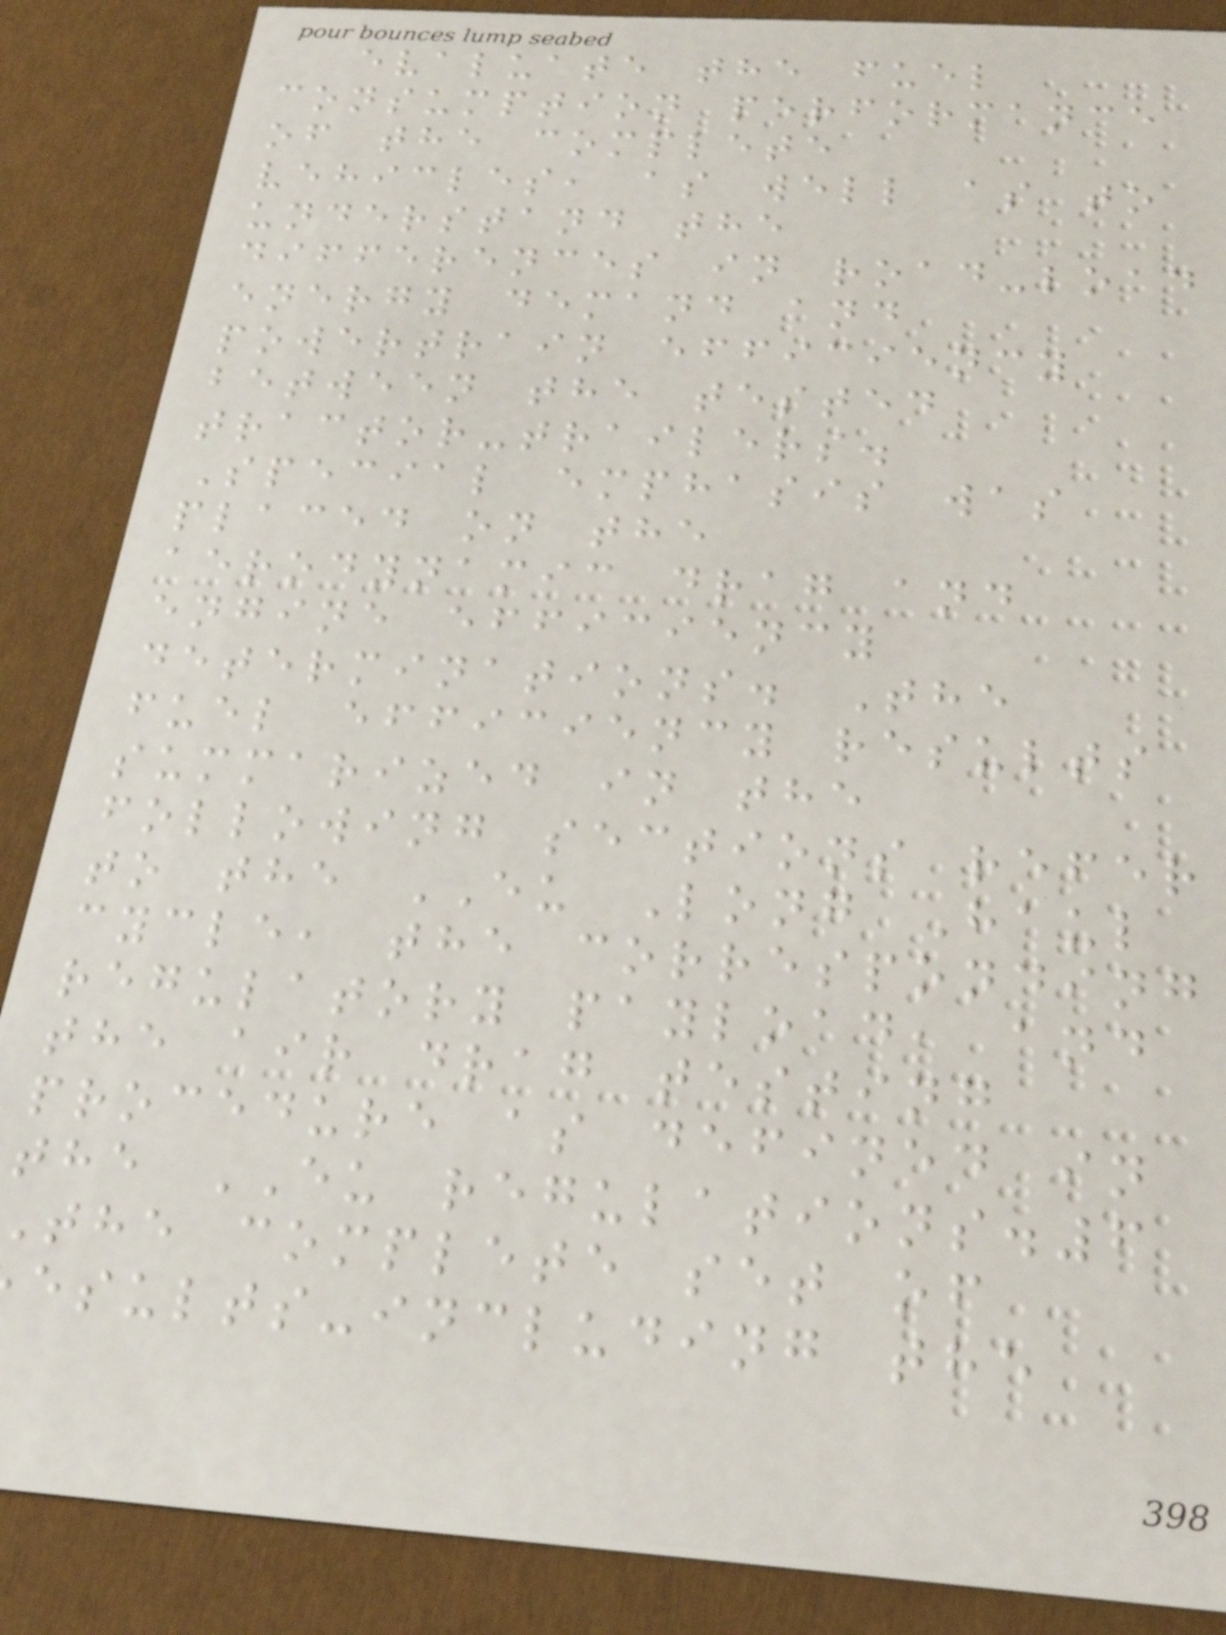evaluate the fuel
consumption performance
of the complete
vehicles, as well as to
understand the
differences in road-load
energy demand and
powertrain efficiency
between the tested
tractor-trailers.
Special emphasis was
placed on the
aerodynamic drag and
engine efficiency
determinations. The
fuel efficiency results
summarized in the
following sections refer
to the EU Long Haul
cycle, the corresponding
regulatory payload, and
the air drag testing
procedure as defined in
the EU regulations.6
the complete set of
esults-including the
